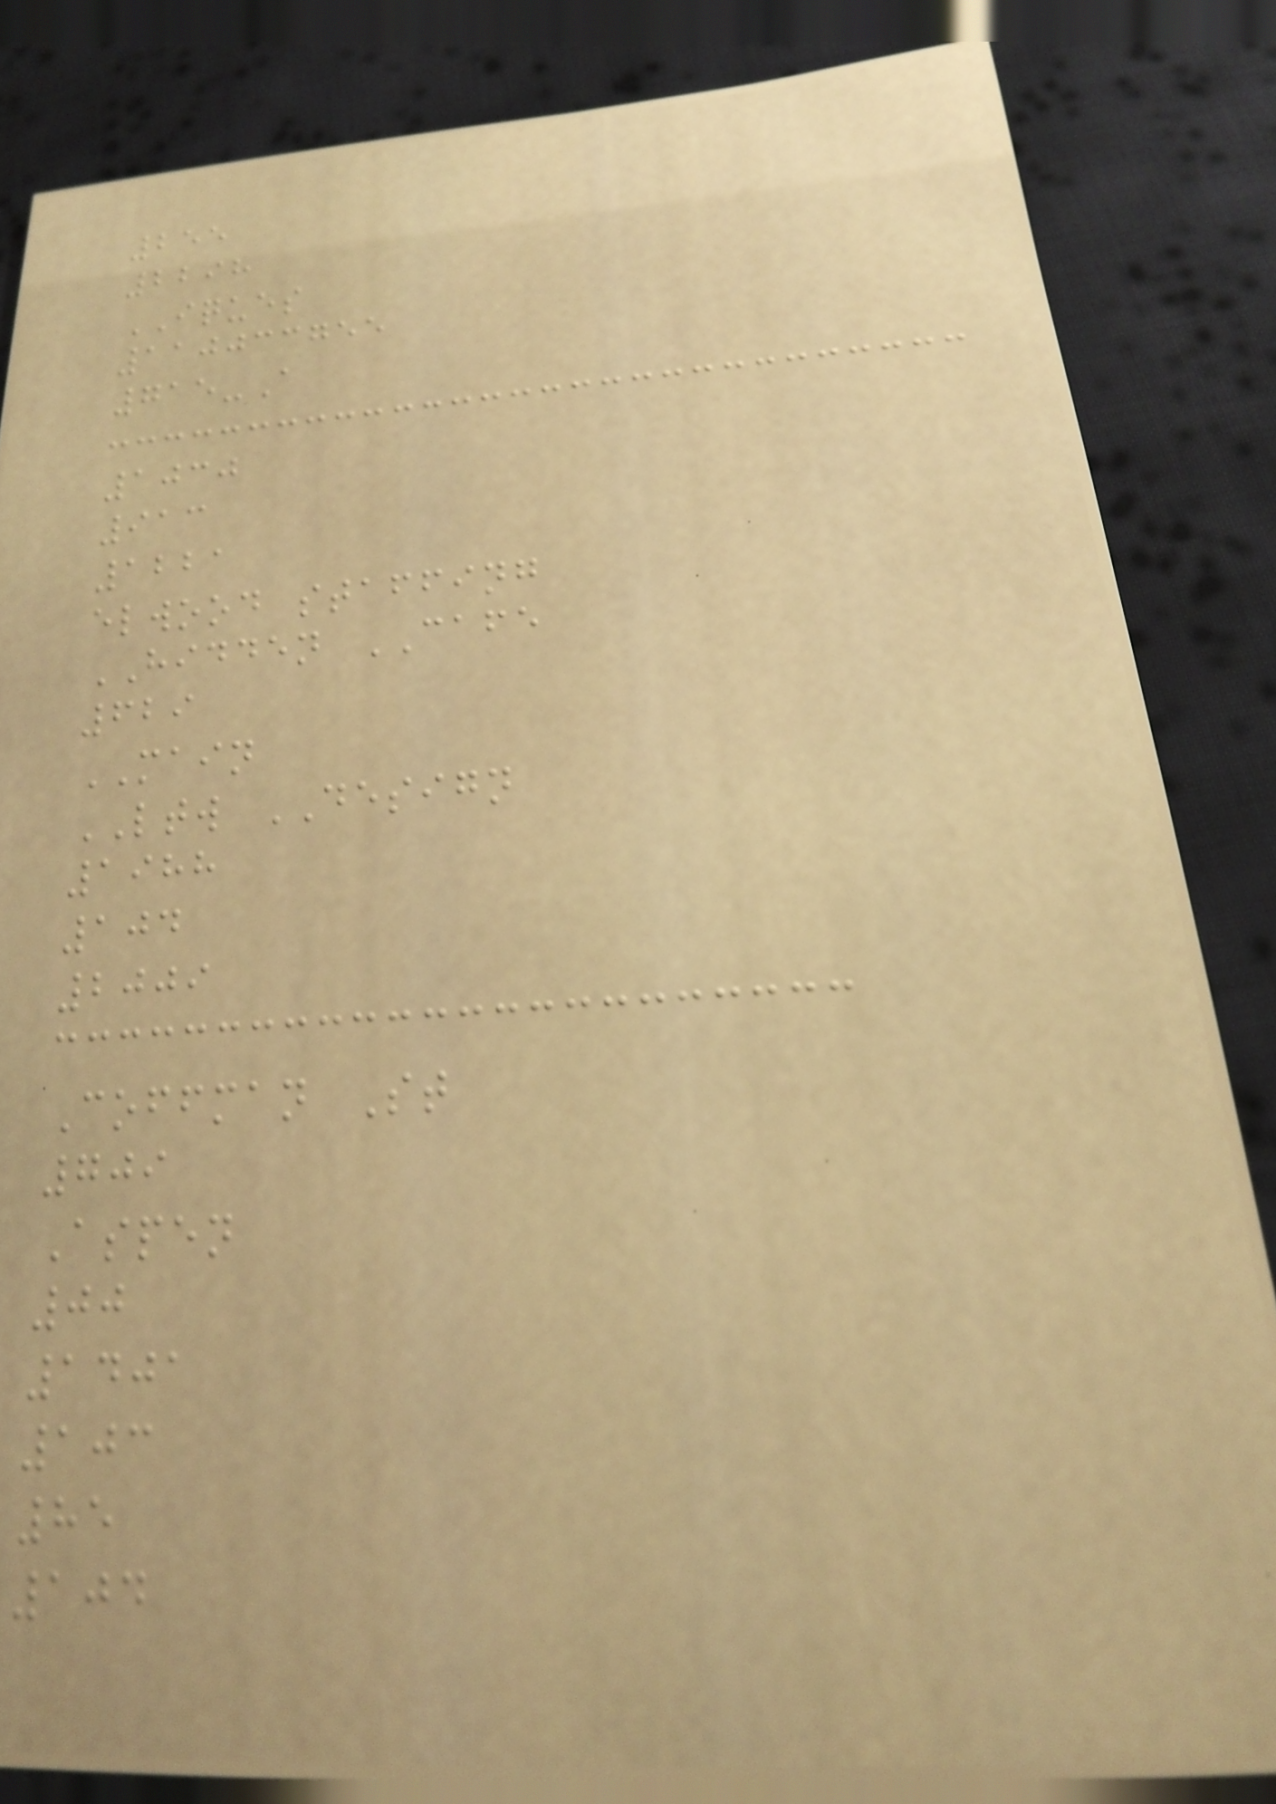255
2298
IQUES
110033755
715-A
1030
913
1221
elwood staffing
HIDDEN CAFE
629
MAIN
LTW DESIGN
1988
104
2009
Coffman St
709
Aspen
00
1401
103
85
104
